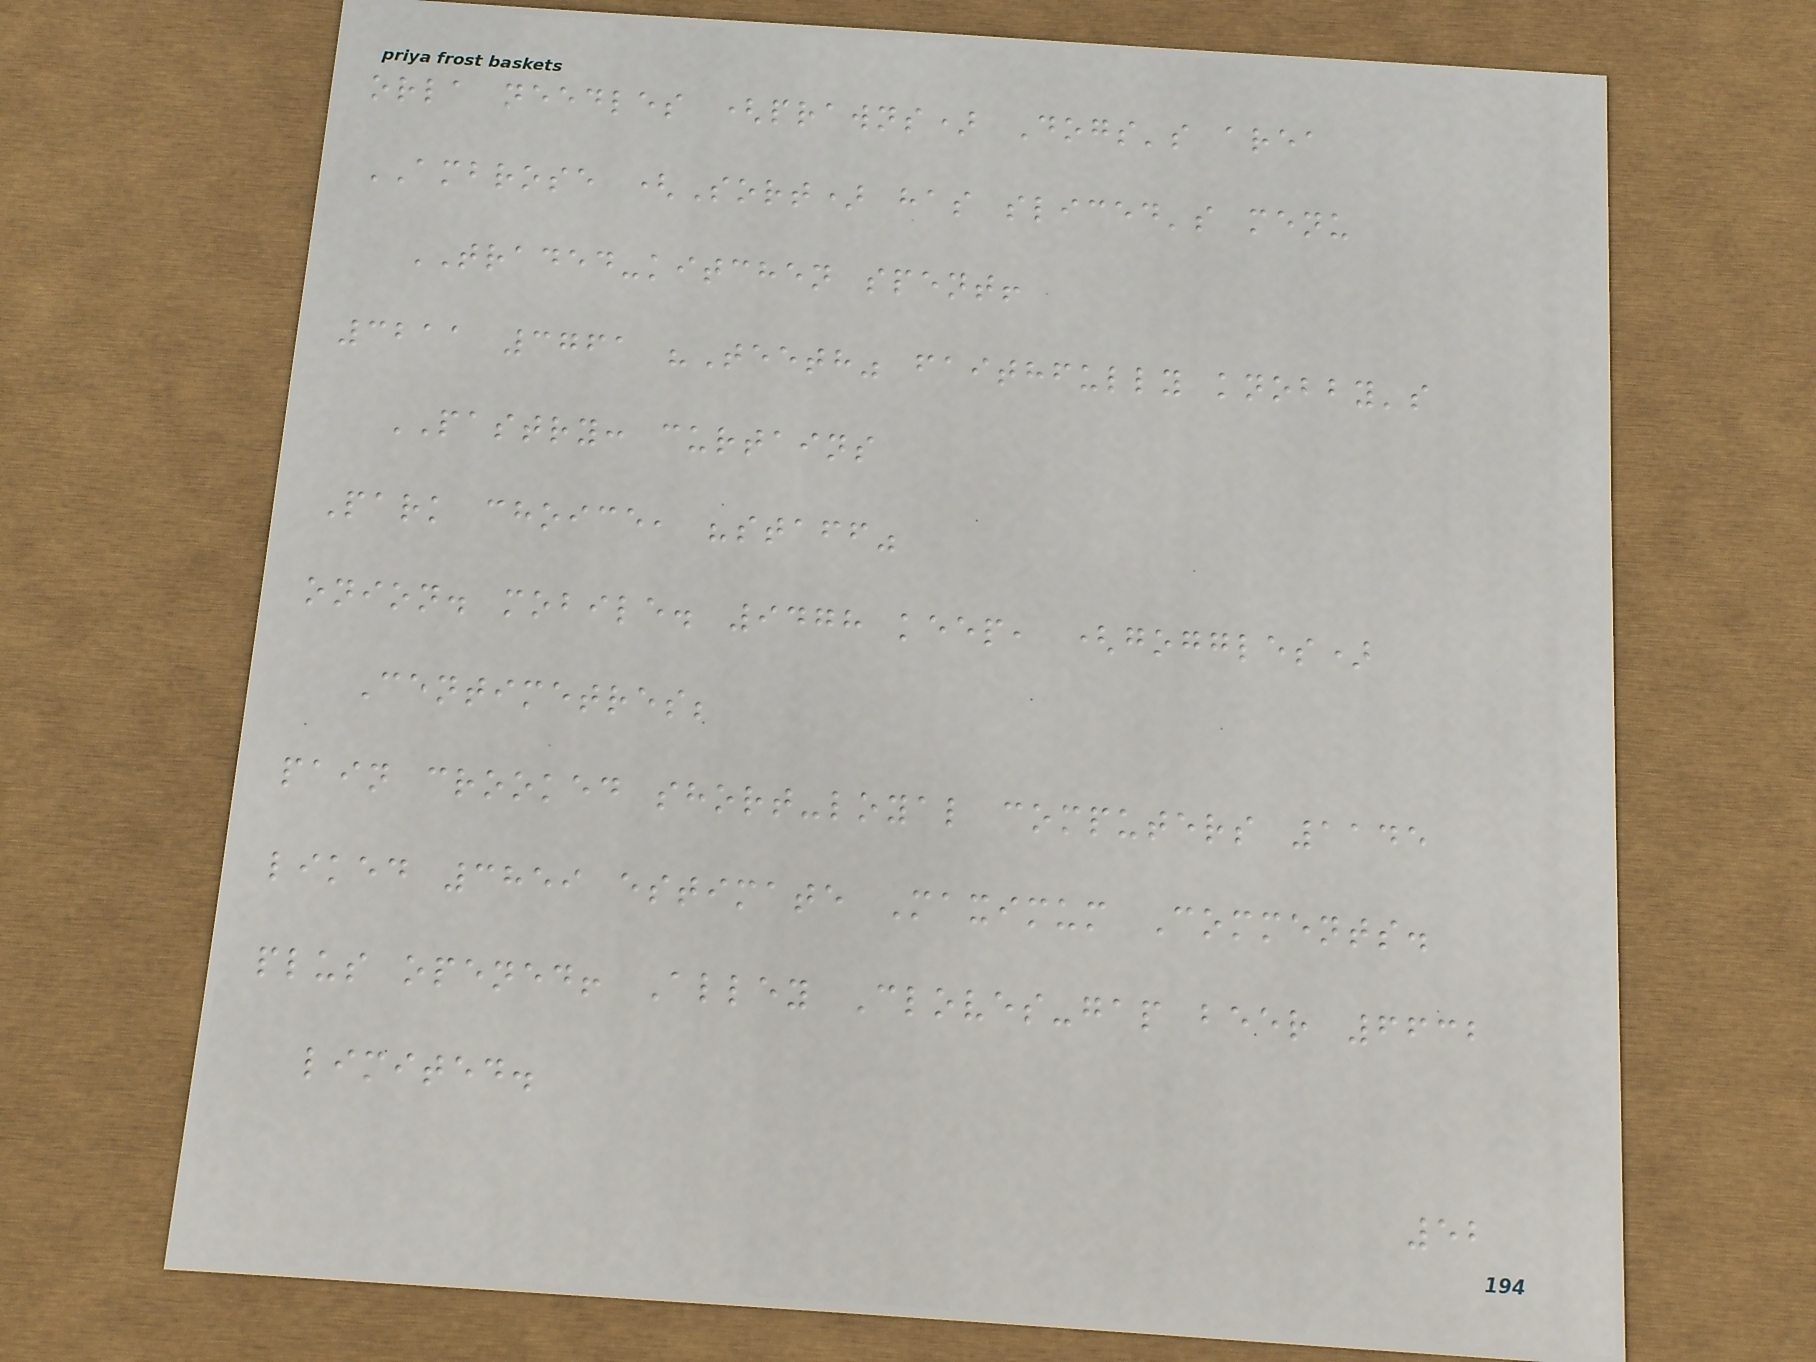orla needles (prawns) Dogs's area
AMBROSE (Sort) has sliced's menu
TRADED-kitchen spent!
3211 3761 "Teeth" faithfully knobby's
PASTRY: curtains
Park choice, "staff"
onion. mobile. 9478 keep, (goggles)
Centimetres;
pain crooked short-loyal computers 1145
liked 3859 estimate Maximum Comments.
plus opened! Alley Cloves-gap beer 6632
limited.
52
